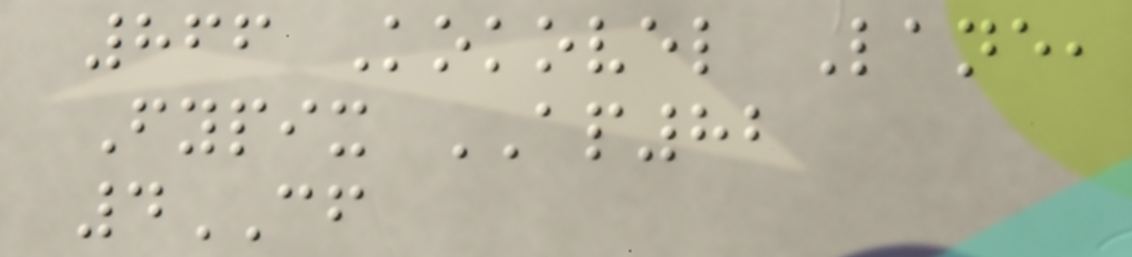866 Kokovel Lane,
Fypix AP82
4CF
